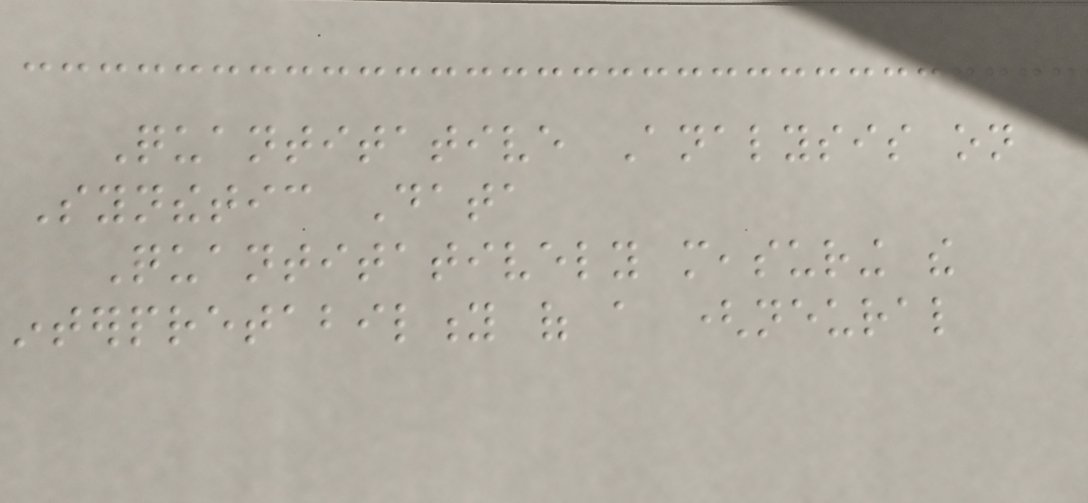Quantitative Analysis on
Synthetic Data
Quantitatively measuring the
interpretability of a (neural
